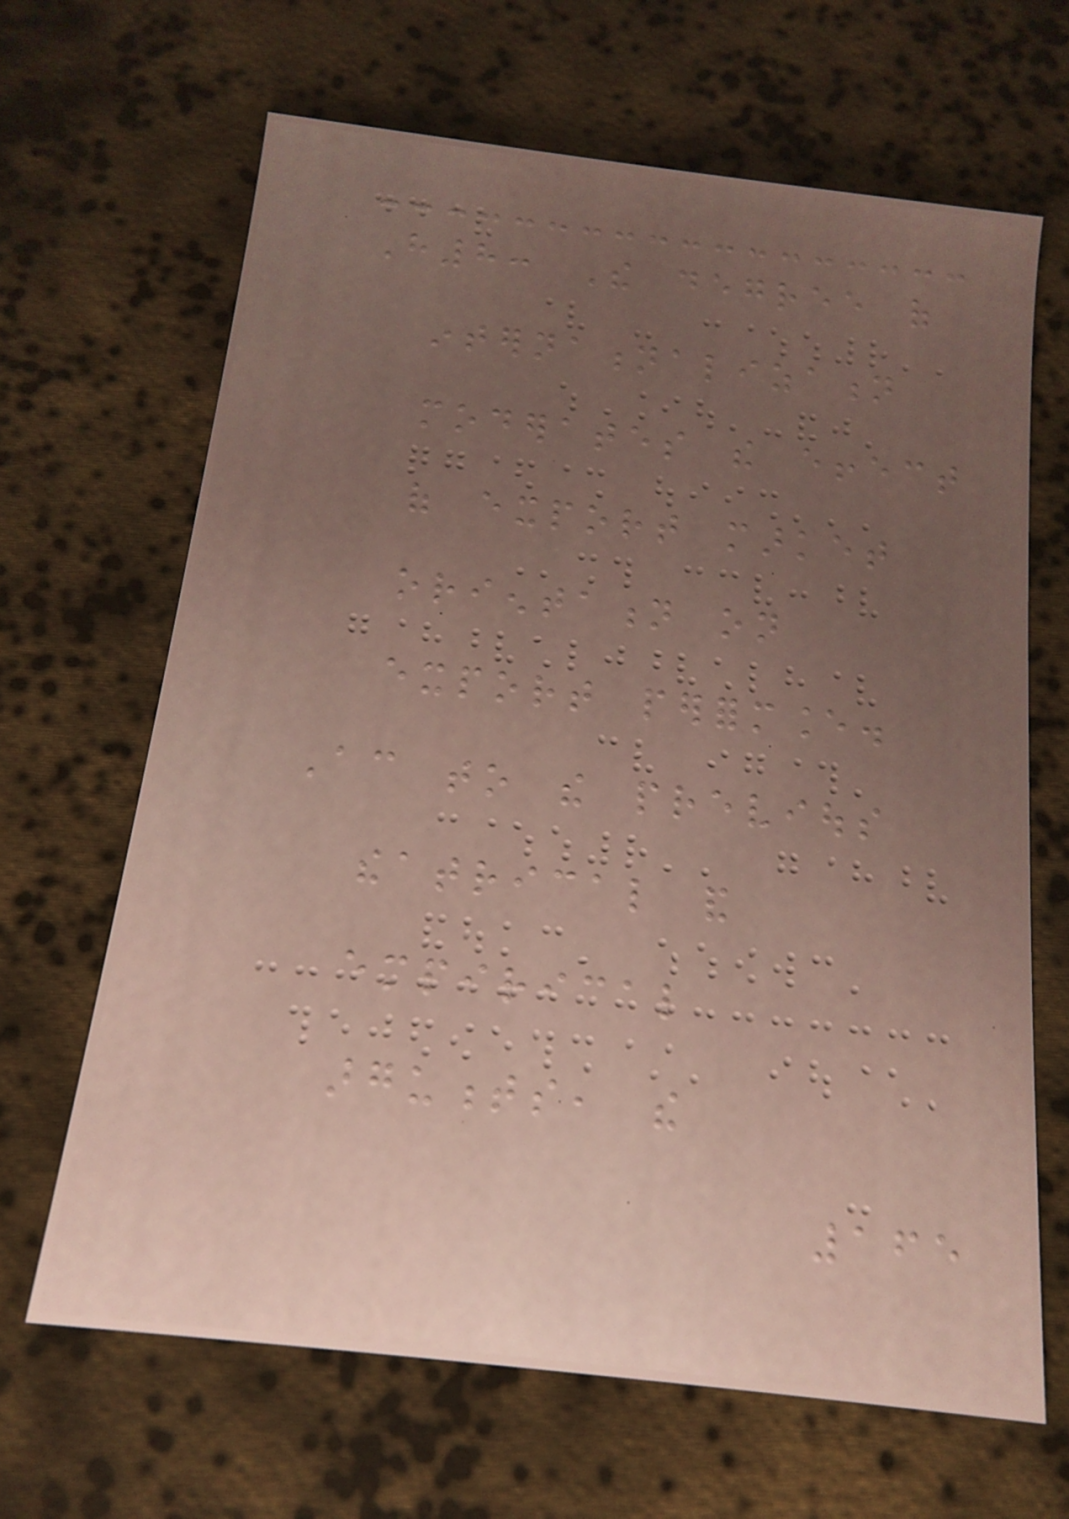H8: The degree of
internationalization
moderates the effect
of export market
orientation on
export performance.
According to the previous
theatrical and
empirical
arguments, the
165
